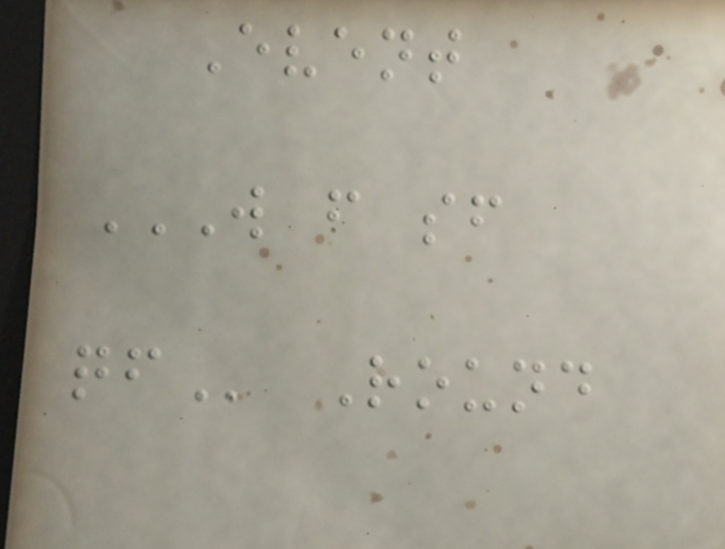Event
W F SF
QF Round
